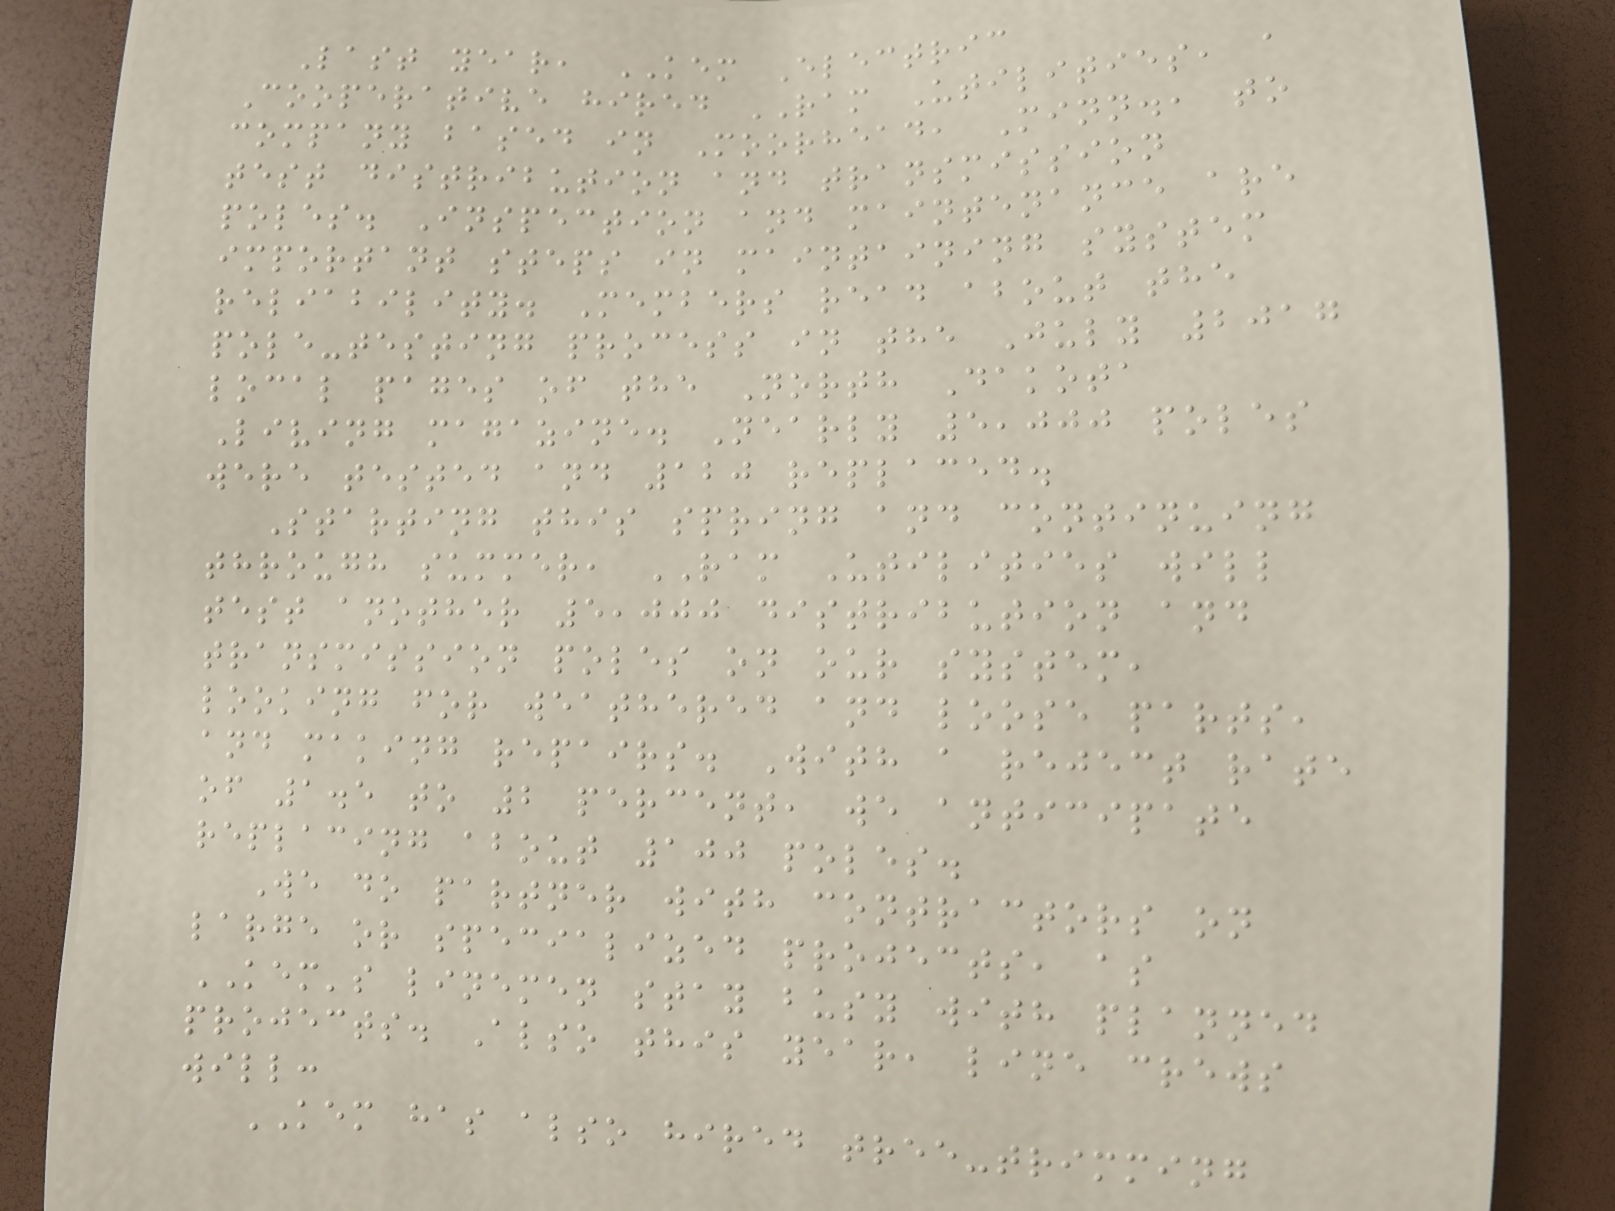Last year, KEM Electric
Cooperative hired RAM Utilities, a
company based in Moorhead, Minn., to
test distribution and transmission
poles. Inspection and maintenance are
important steps in maintaining system
reliability. Members read about the
pole-testing process in the July 2017
local pages of the North Dakota
Living magazine. Nearly 5,000 poles
were tested and 120 replaced.
Starting this spring and continuing
through summer, RAM Utilities will
test another 5,000 distribution and
transmission poles on our system,
looking for weathered and loose parts,
and making repairs. With a reject rate
of 1.5 to 2 percent, we anticipate
replacing about 100 poles.
We do partner with contractors on
large or specialized projects, as
KEM's linemen stay busy with planned
projects. Also this year, line crews
will:
KEM has also hired tree-trimming
